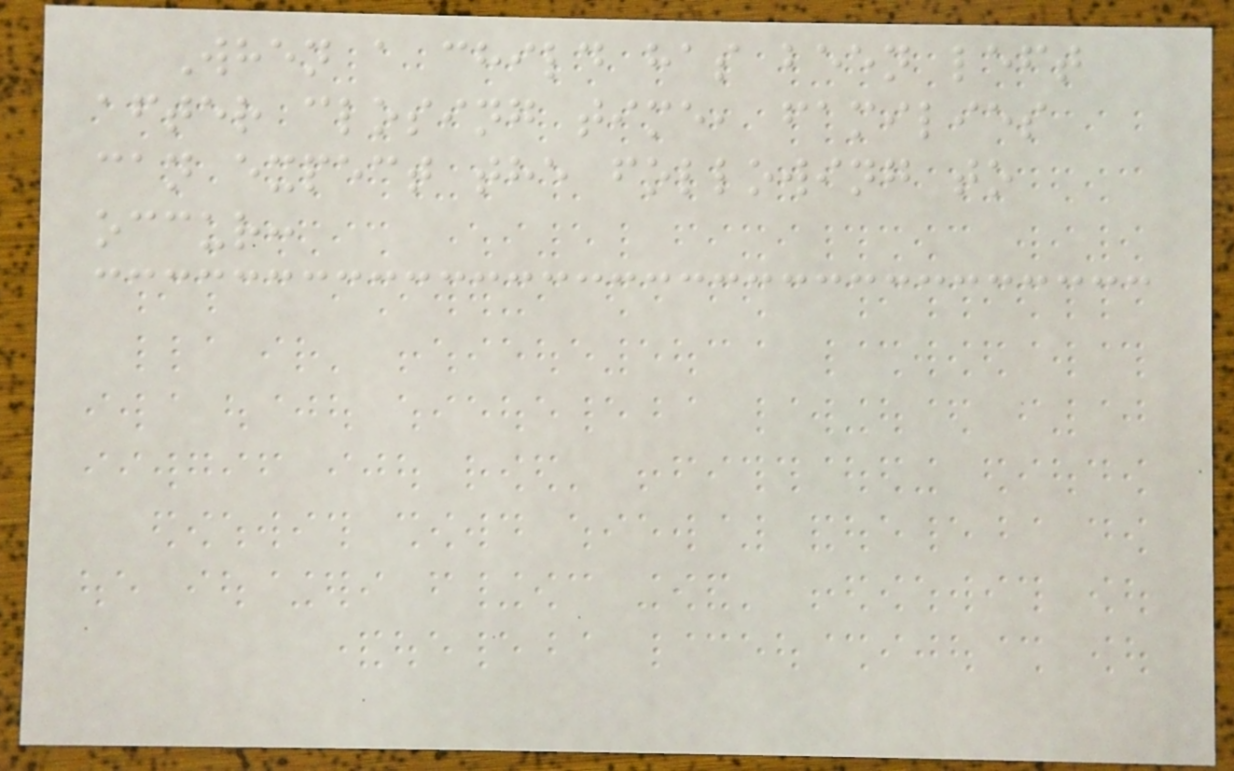When a child has been left
after closing time, families
can expect the following to
occur:
